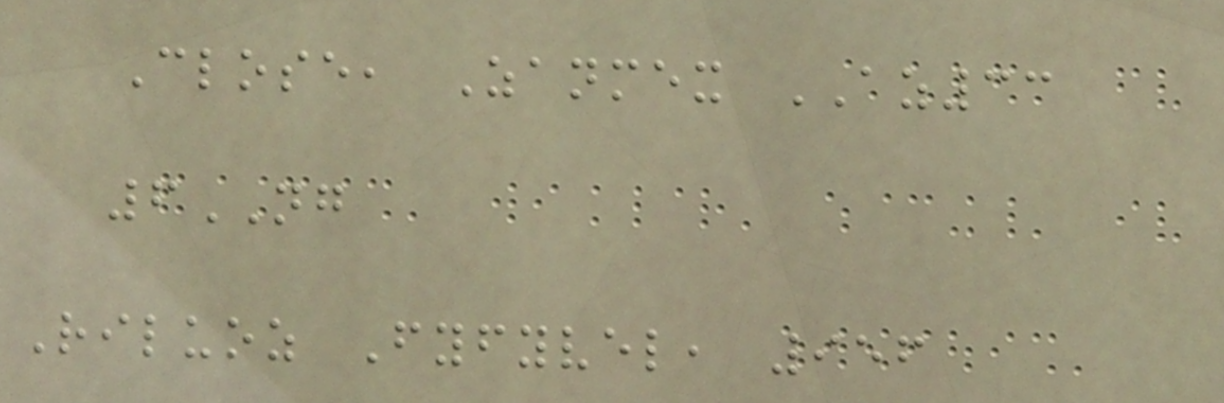Close, Zanmex AZ33
6NG
Riluoz Fyfyvel, 956
